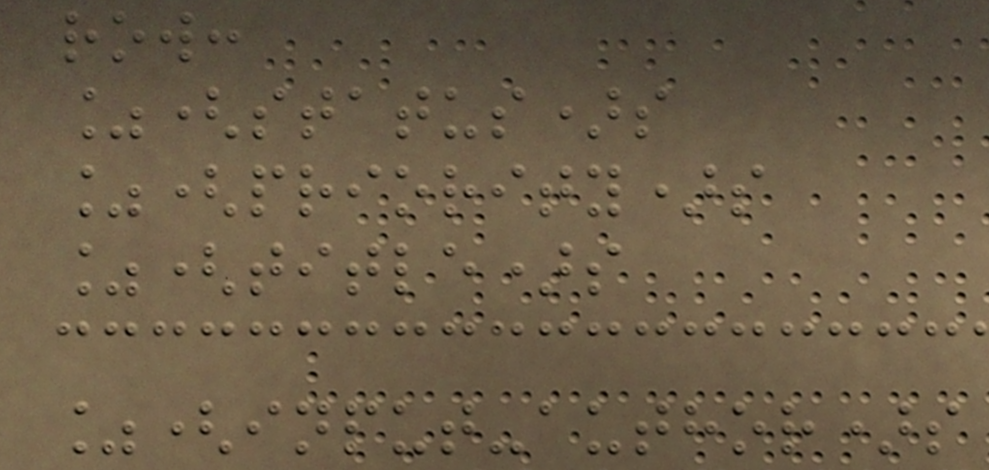row:
%(status)s
%(priority)s
%(title)s
%(input-author)s
